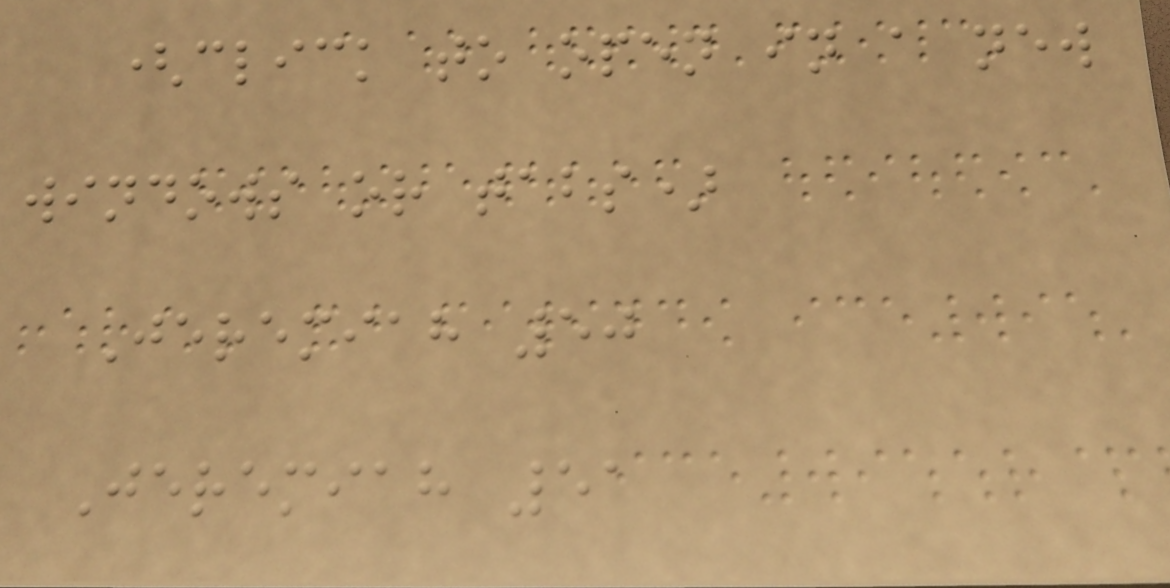(click to open in a new
windows or tabs)
Jeremiah 50
Jeremiah 51
